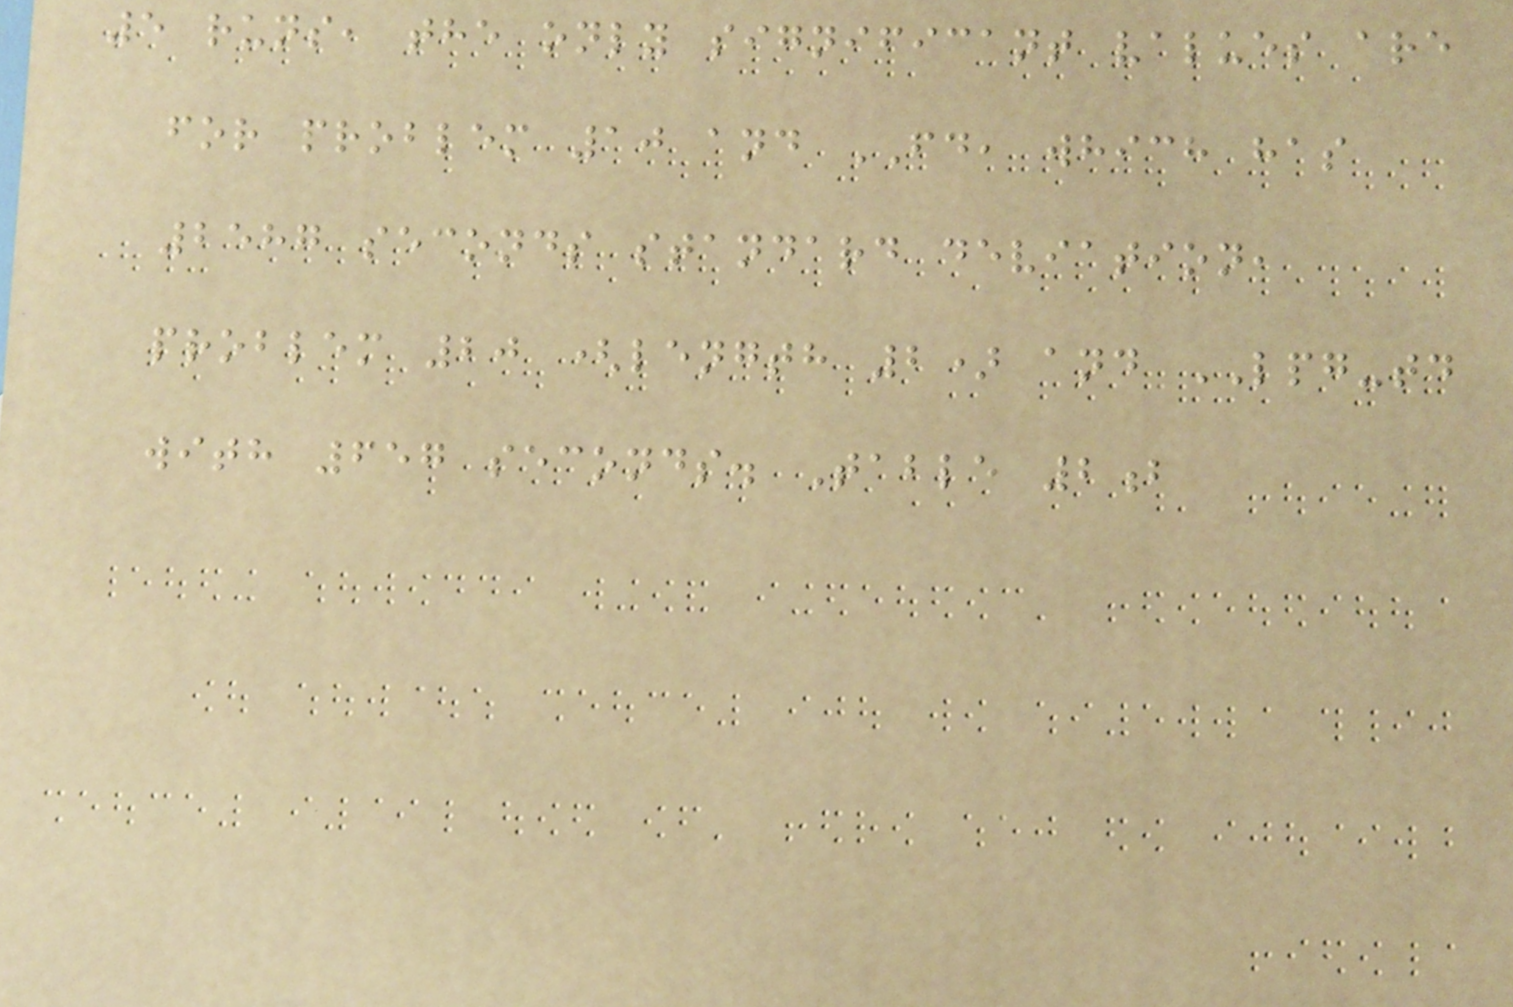5 runs, the only significant values are
for problem 10 and FD, which has
2587 seconds standard deviation,
problem 20 (length 2) and LPG-td
with 657 seconds. Table 2b
